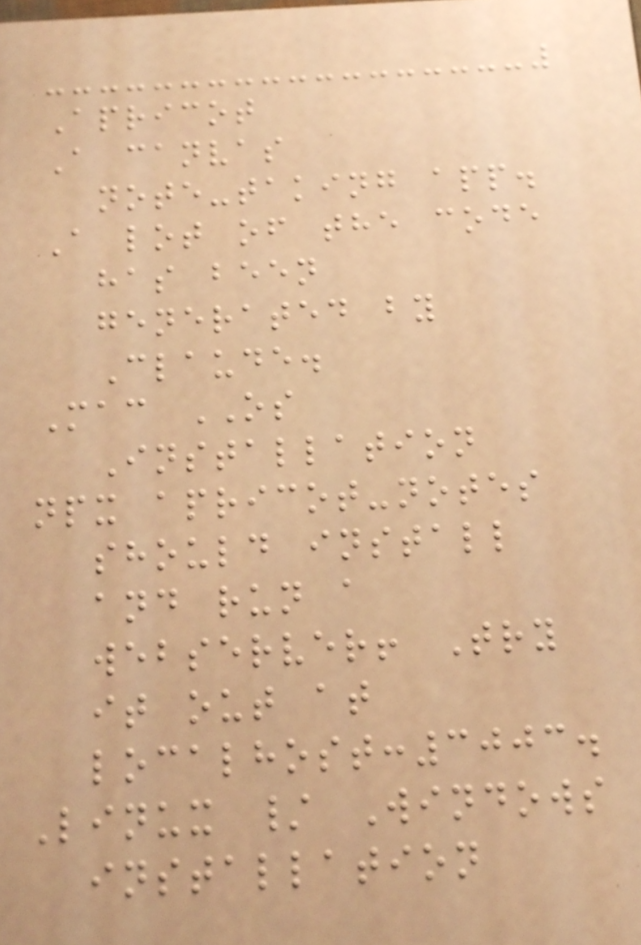Apricot
A canvas
note-taking app.
A lot of the code
has been
generated by
Claude.
Mac OS
Installation
npx apricot-notes
should install
and run a
webserver! Try
it out at
localhost:3003.
Linux / Windows
installation
